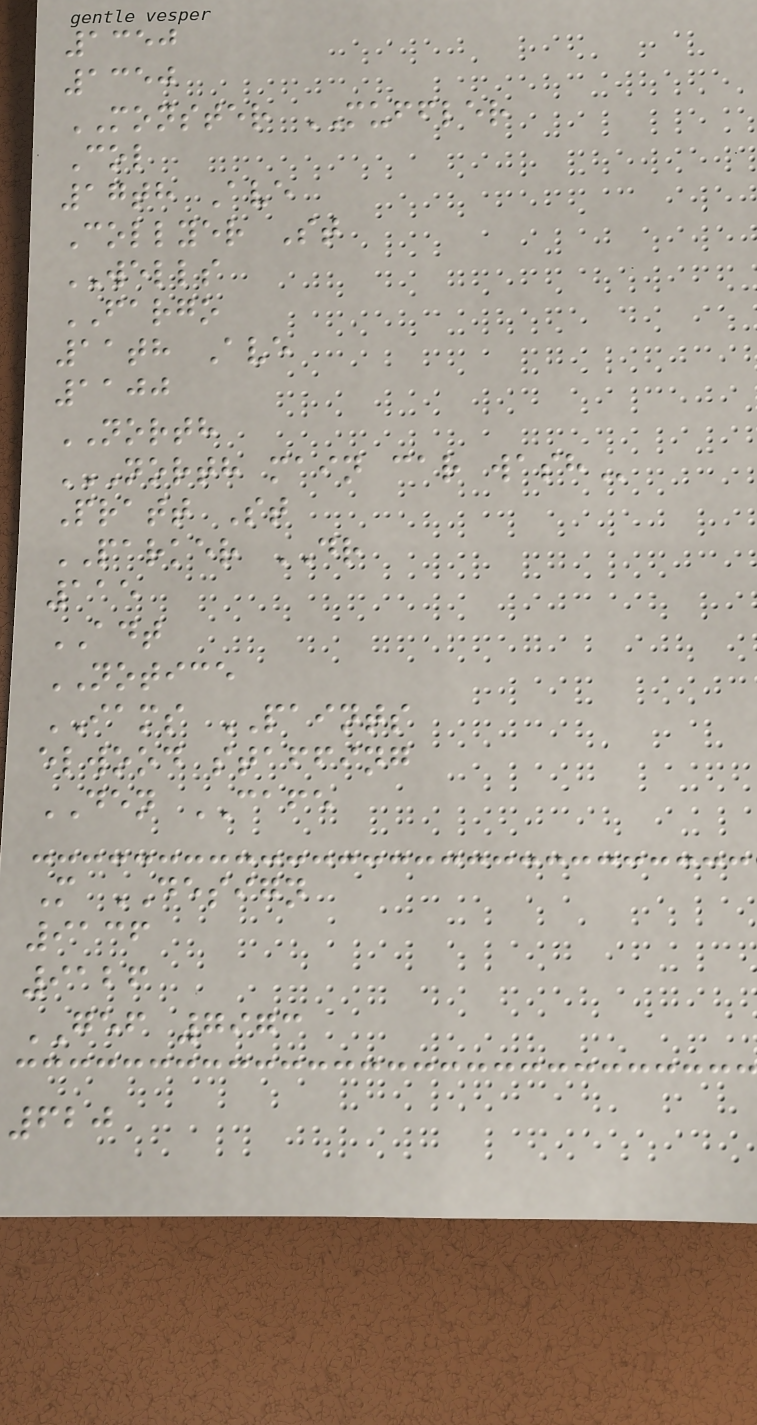1350
1350
MONSTER MUFFLER
Col
17th Ave
Collyer St
WELLS
FARGO
11th Ave
1100
NORTH
NORTH MAIN CAR WASH
Pratt St
PARKER DR
115
ADT
NOTICE
IAMS PAINTS
elwood staffing
DEN CAFE
M DESIGN
9136
9126
GEF 7973
620
